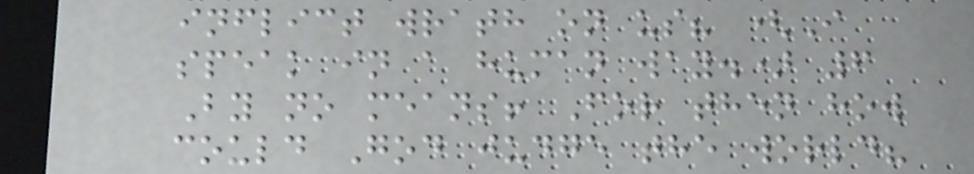inflict wrath on us? (I
speak in a human way.) 6
By no means! For then how
could God judge the world?
